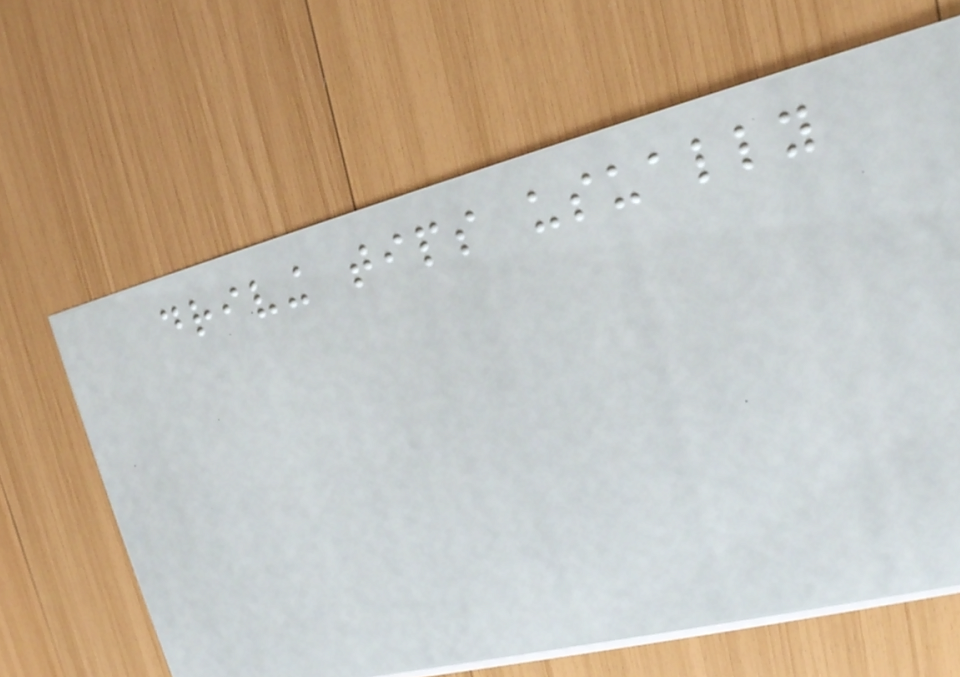driving tips usually
